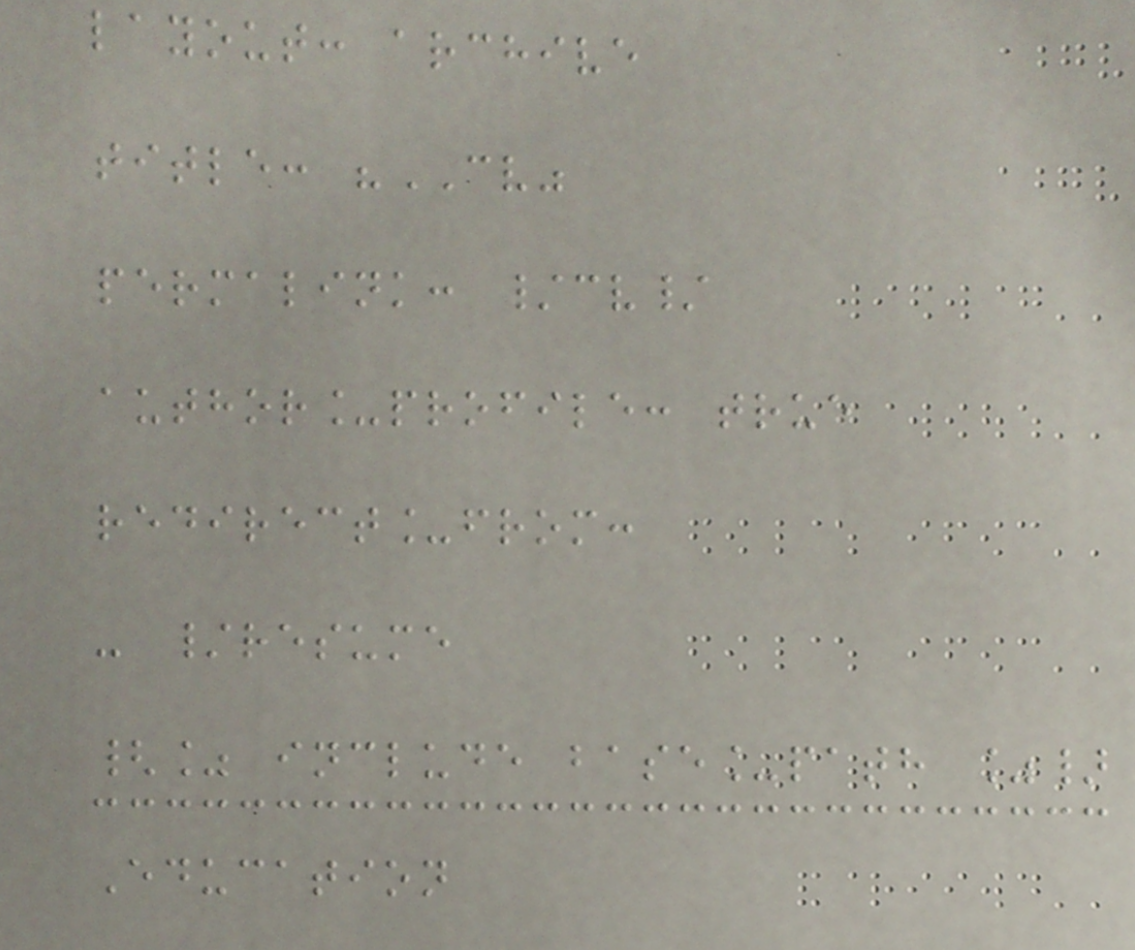layout: archive
title: "CV"
permalink: /cv/
author_profile: true
redirect_from:
- /resume
{% include base_path %}
Education
